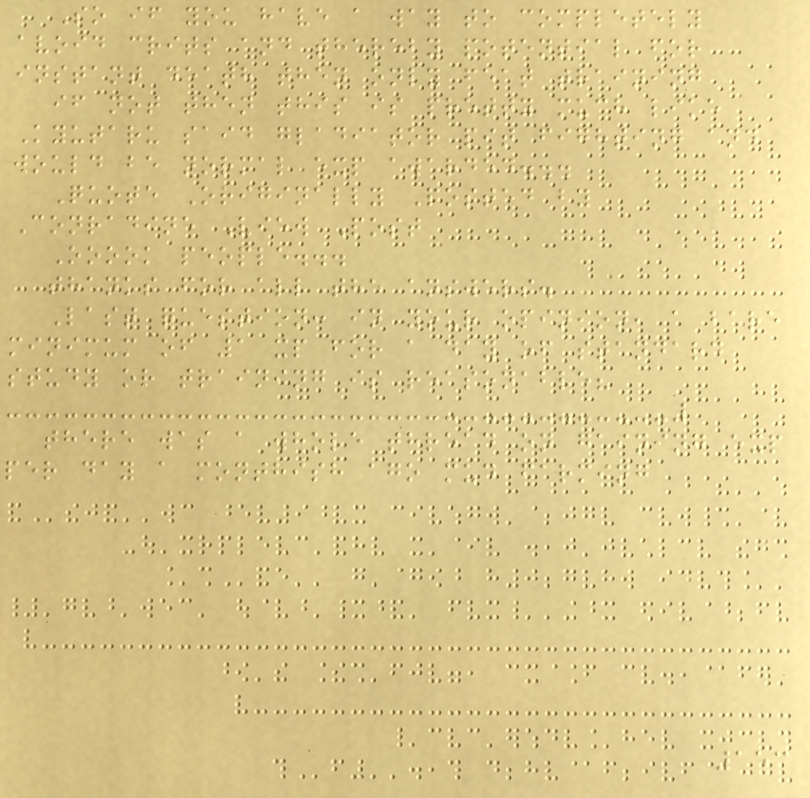So if you have a way to completely
avoid crits and thereby potential for
instant death then only feat training
if not then this is pretty much like
Kyutaru said gladiator pit fighting and
would be normal exp awarded...
Quote Originally Posted by
Conradine View Post
Ooook people...
thanks for all the answers.
Last question: in your opinion, a bare
minimum of 1 xp for a day of standard
study or training is reasonable?
there was a whole thread on gaining exp
per day a monthish ago mud farming
153
